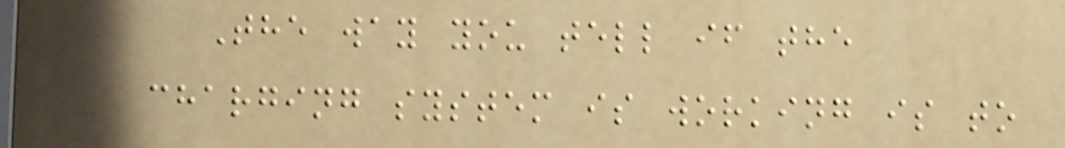The way you tell if the
charging system is working is to
